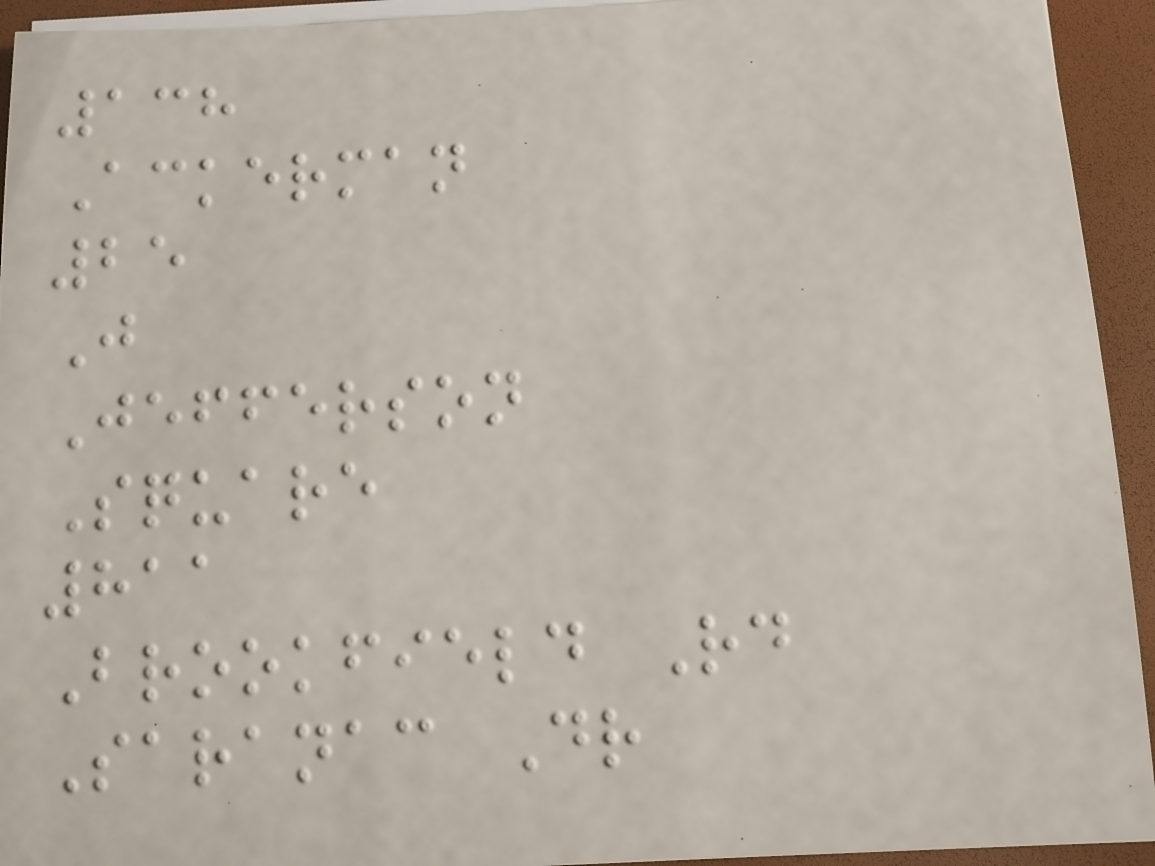138
Ackerman
25
J
Jefferson
Square
811
Brookfield Rd
Saranac Dr
